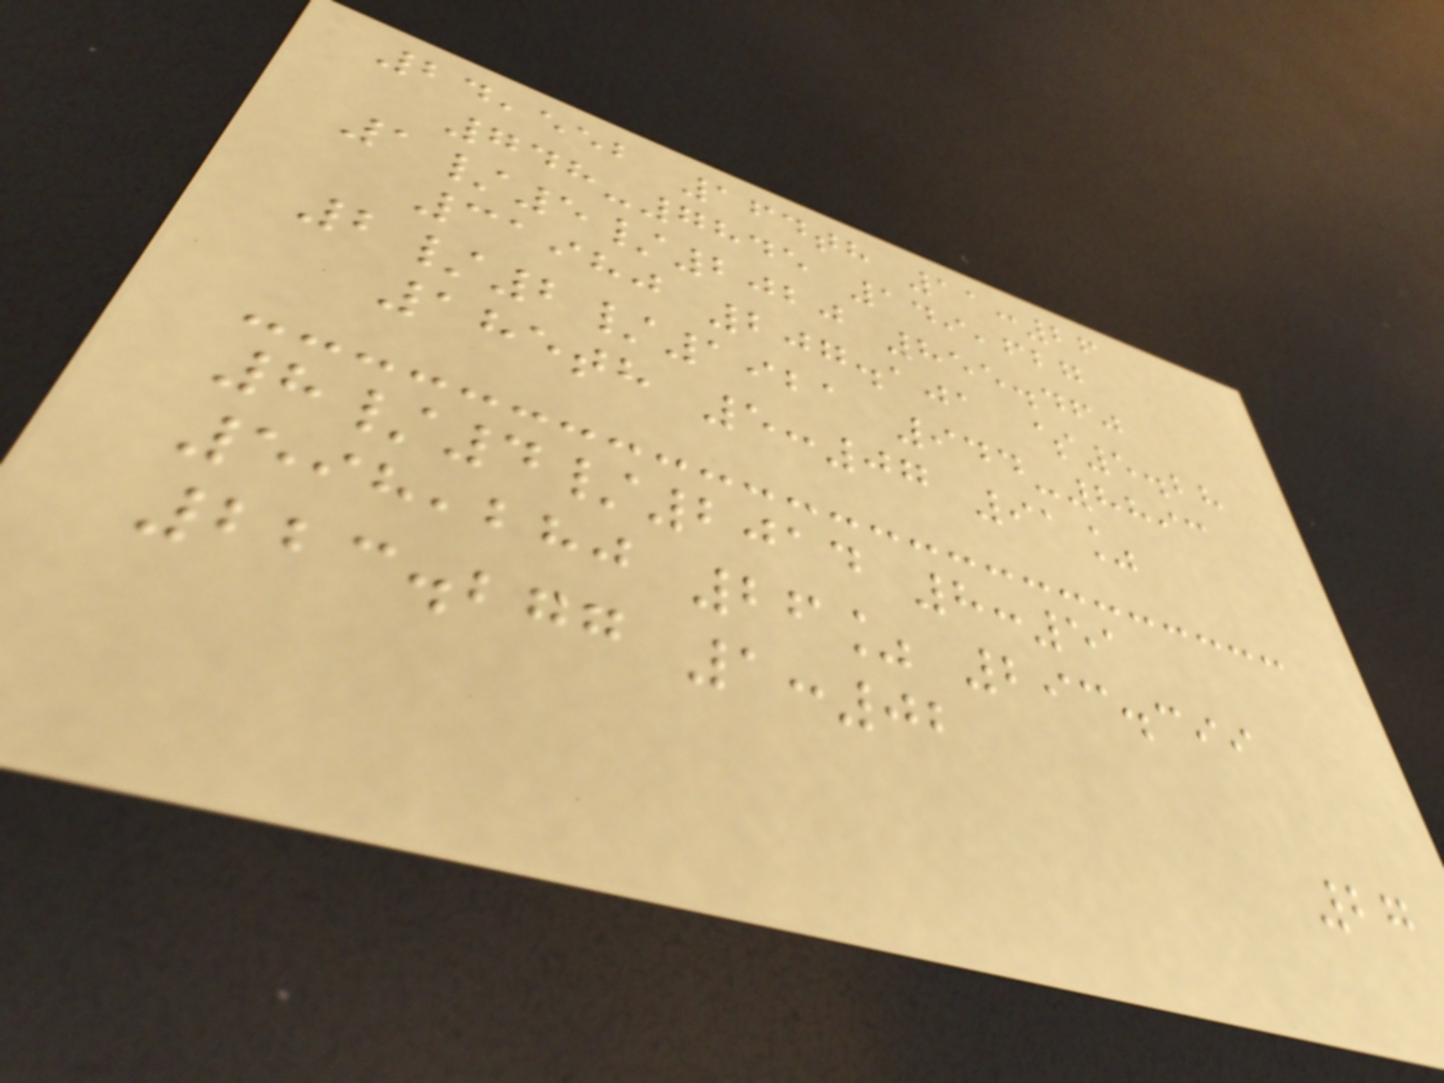24,552 164th 11:26
748-7845 149,627
1/5/2020 855.460
31980 207.101 $5.28
2/2/1921 944-8893
185th 5:07 91%
8/4/2014 8:51
598,280 26% 293.399
223.277 1:02
27
